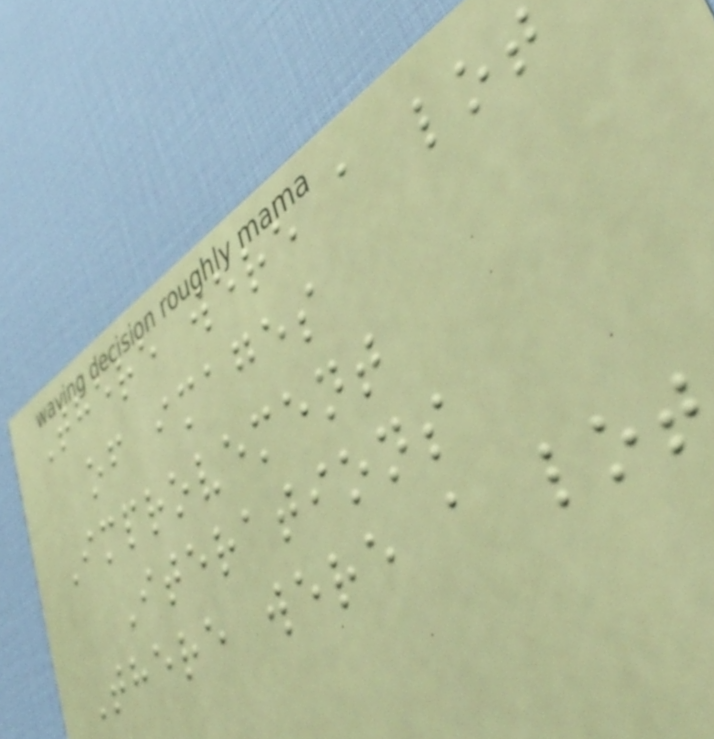There were a lot
of images
Improvement
Iterations
There were a lot
